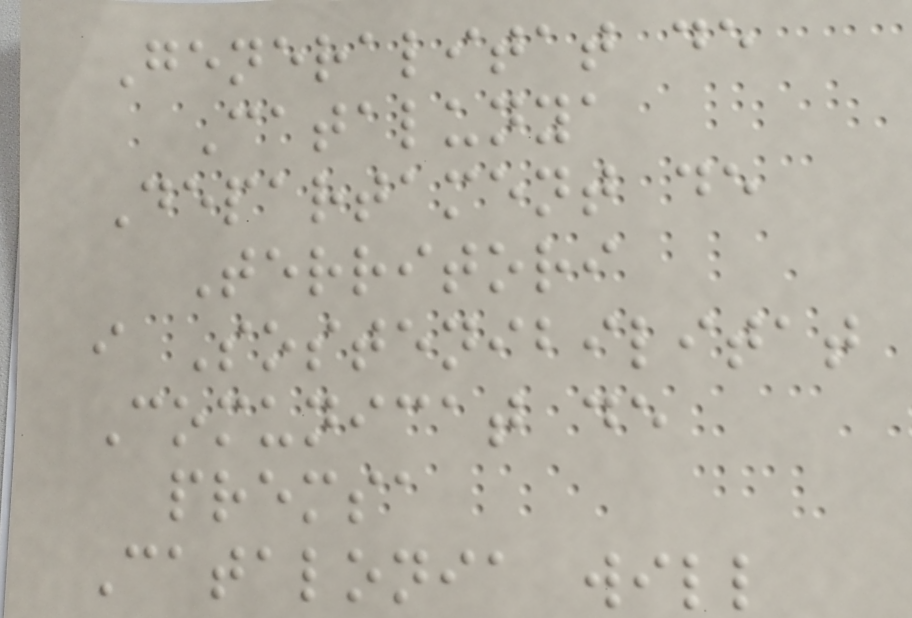Generalitat de
Catalunya
Departament de
Territori
i Sostenibilitat
Comunicat de
premsa
Catalonia will
